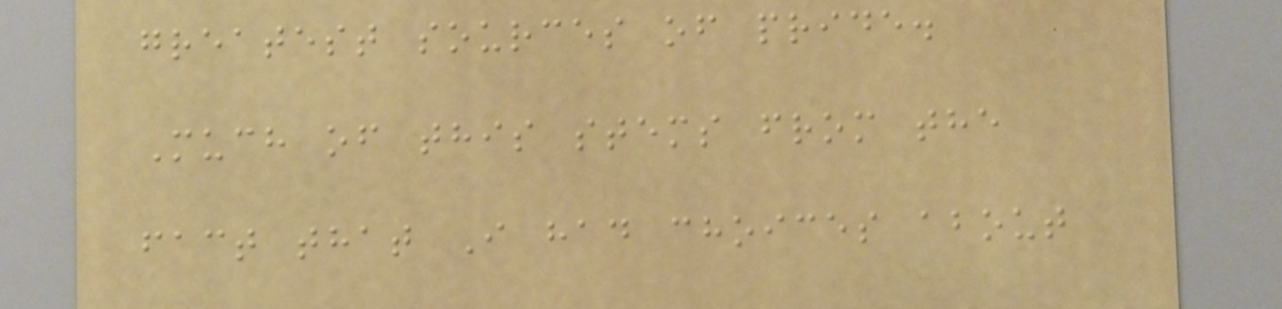greatest sources of pride.
Much of this stems from the
fact that I had choices about
